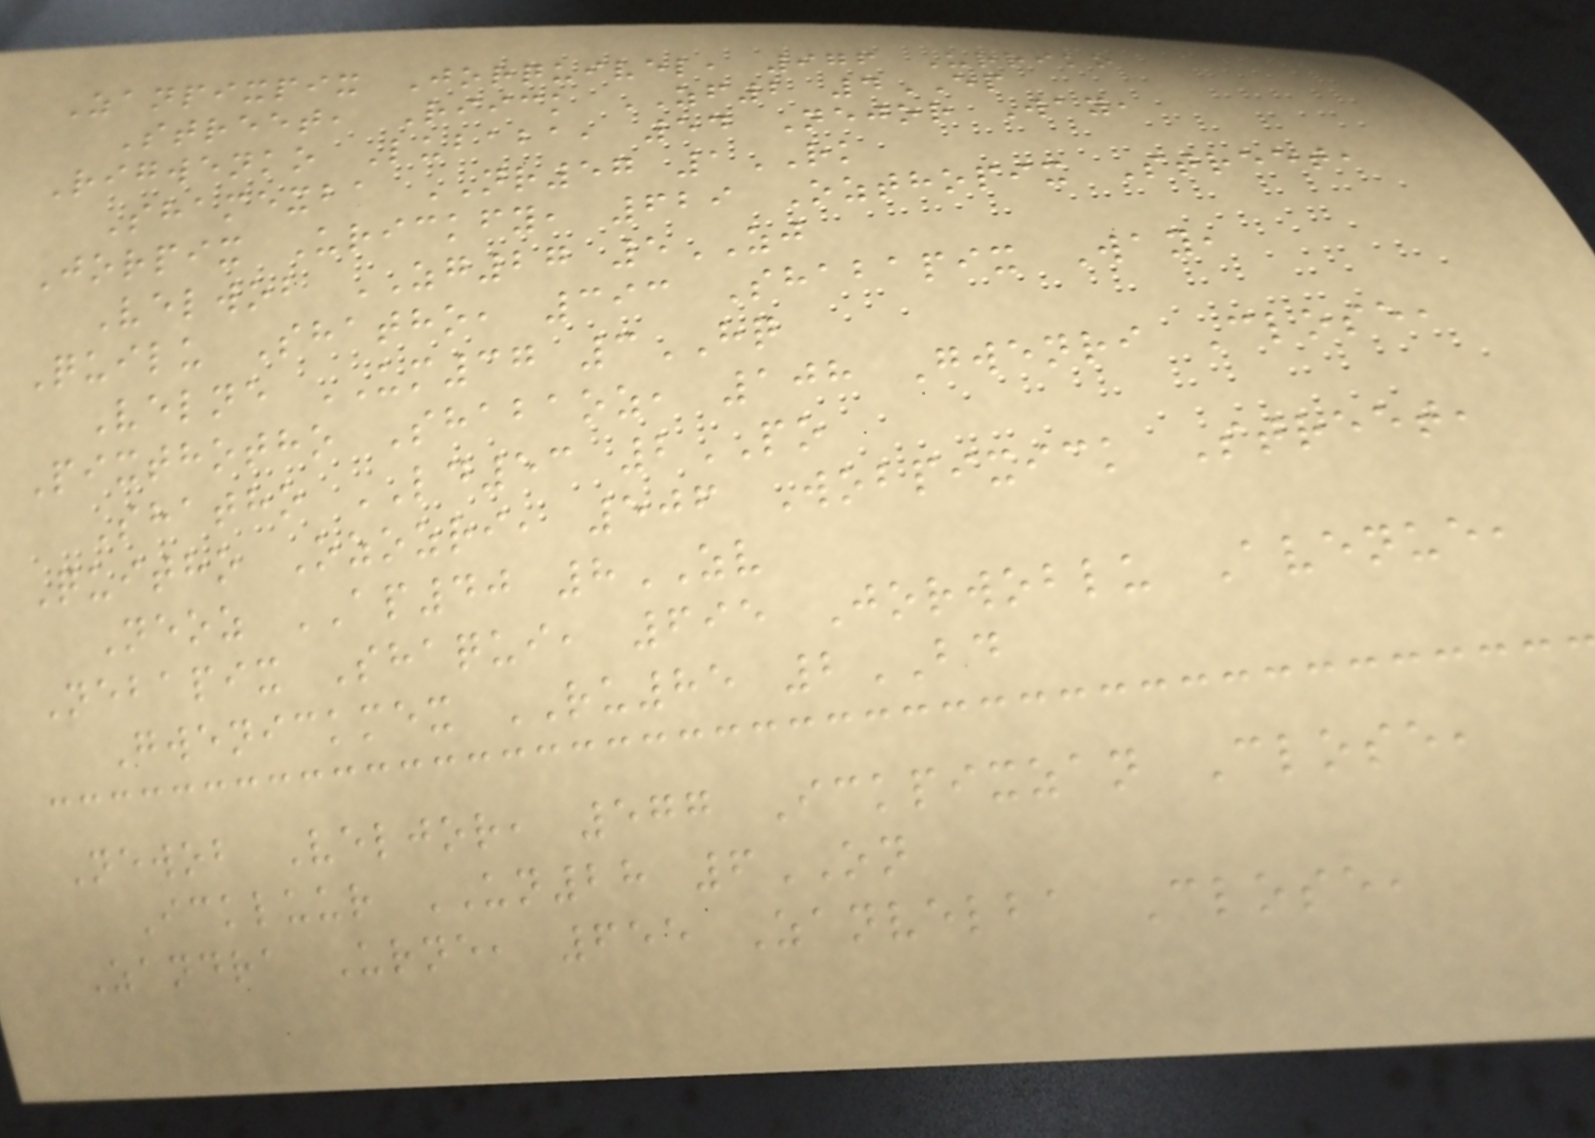Zanpixpix Jorquivel, 976 Urriko
Street, Riick ZF2 4EP
Rigwenko Lubaba, 54 Nejor Way,
Shamexba NR57 1RK
Jorpix Urickfy, 629 Ozthopix Street,
Velwob ZG27 5ZJ
Quilu Shatho, 393 Shabapix Way,
Velne UM37 3HQ
Pixthotho Shabaoz, 108 Gwenri Close,
Shatho LD53 2PO
Quitho Ozozri, 506 Wobpixick Street,
Neoz AP40 8ZV
Nebapix Shaqui, 695 Jorwoblu Avenue,
Gwenickmex RU85 2BD
Newob Veljor, 577 Ickpixzan Close,
Ickluur UN28 6ON
Zandra Urne, 655 Zanvelba Close,
